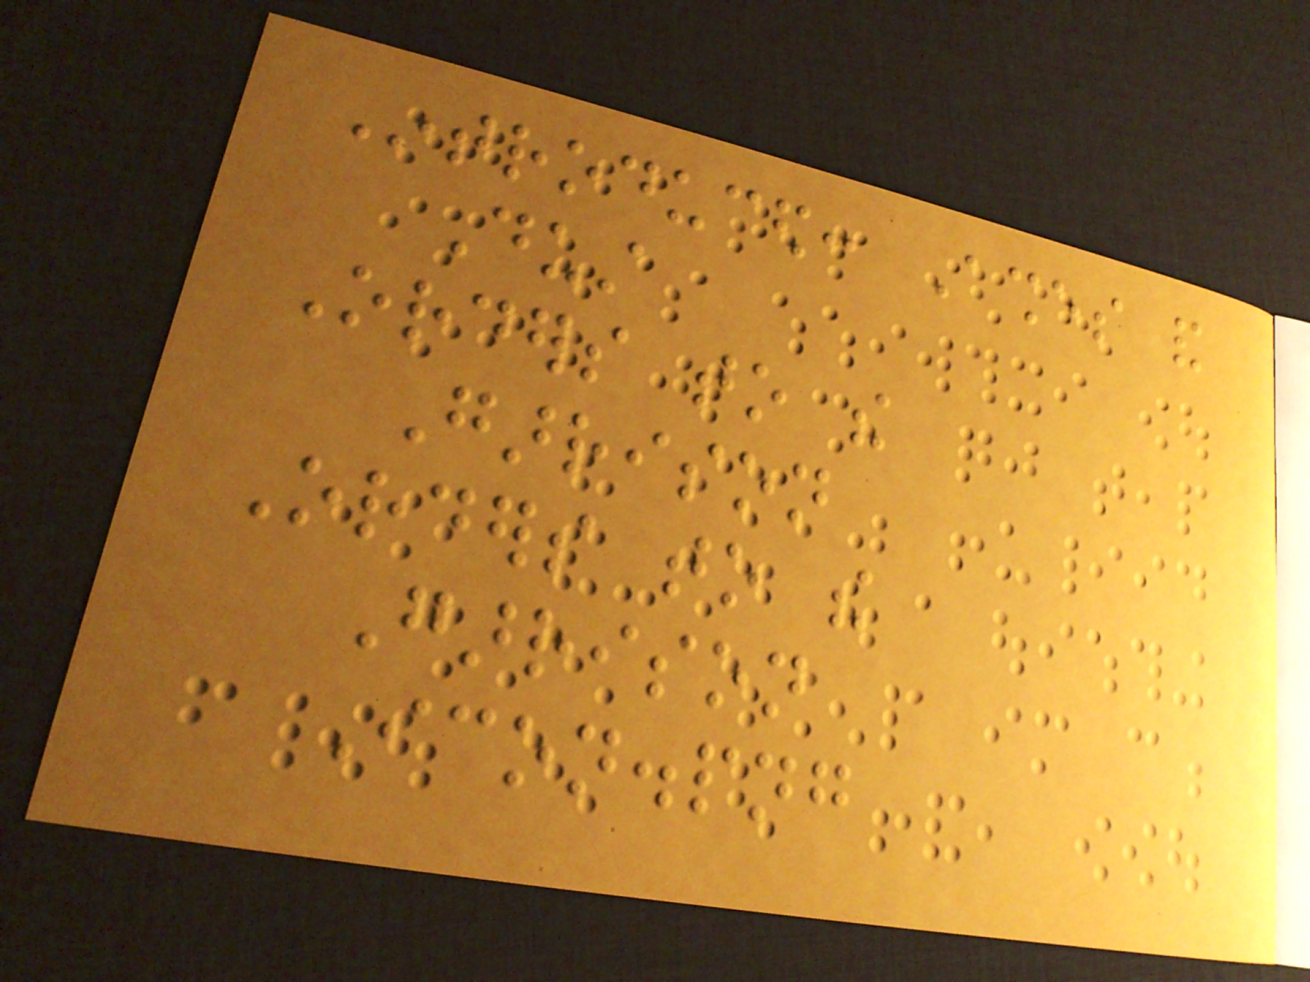Introduced: Ashes and
Dust
Orders to the
Garrison
Orders to the
Garrison
Icon.png
